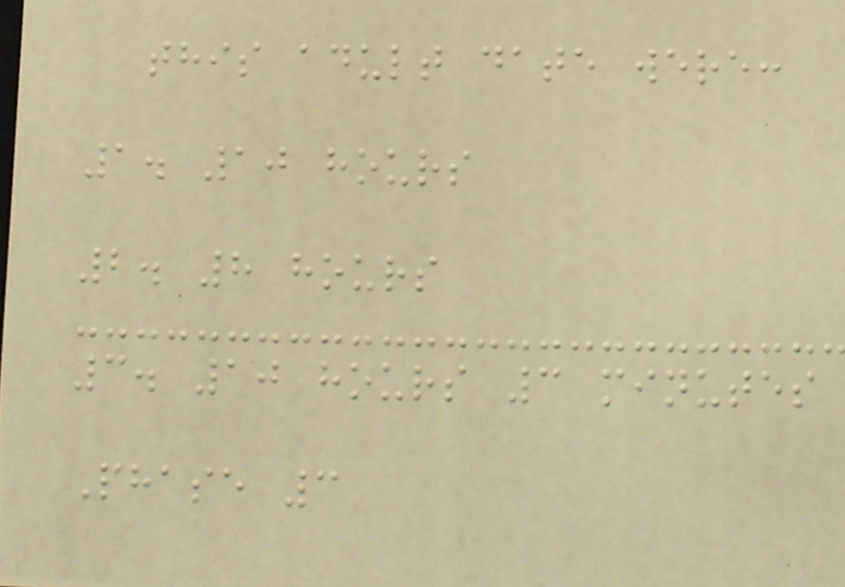this adult date were:
1. 10 hours
2. 8 hours
3. 10 hours 3 minutes
Phase 3
